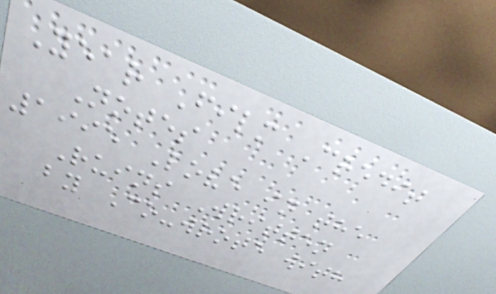Year Film Credit
Notes
1995 Love in the
Ruins Written
by Co-wrote with
